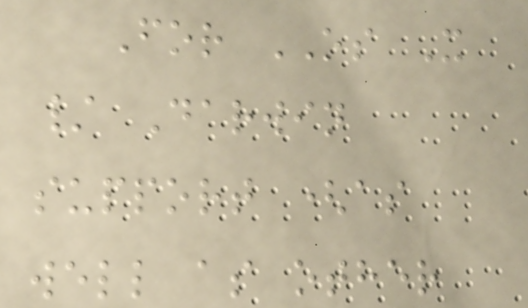For OS X
/ Darwin
support (as
well as other
